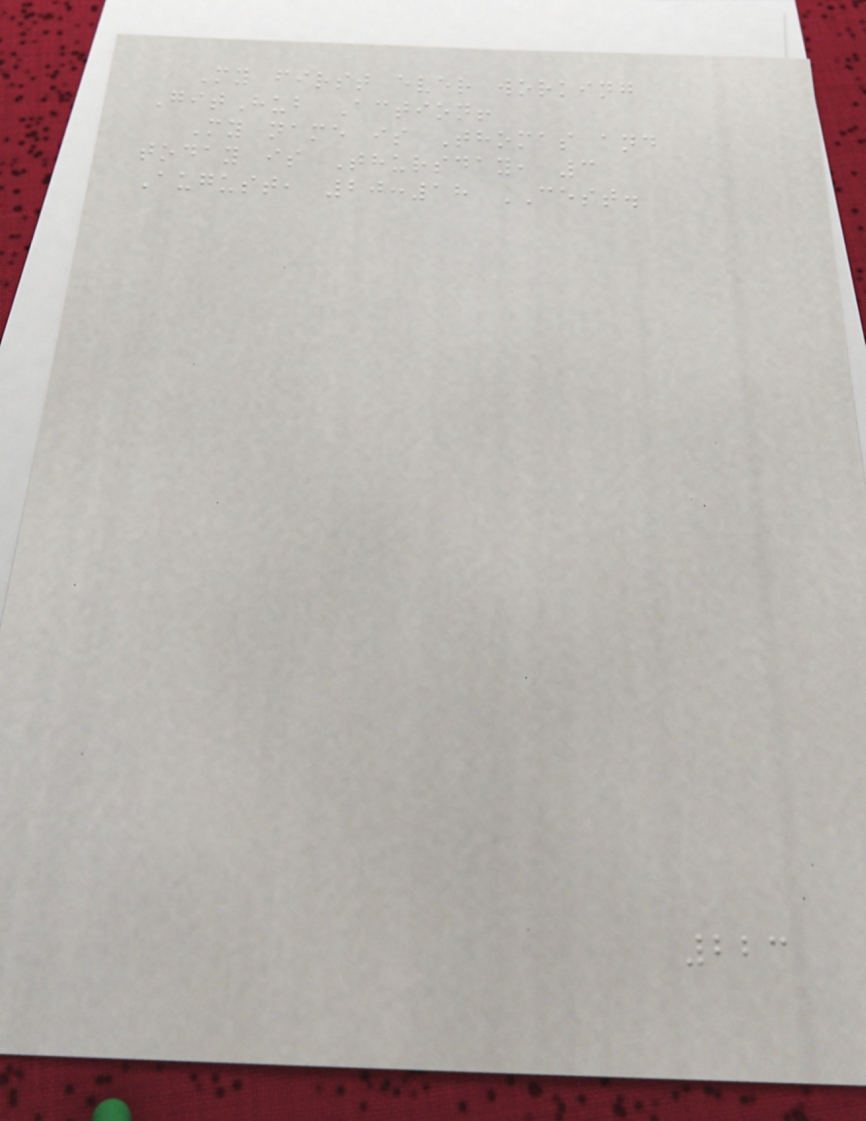My first ever working
GitHub Action!
My name is Thomas and
today is Thursday, 3
August, 20:18 CEST.
223
